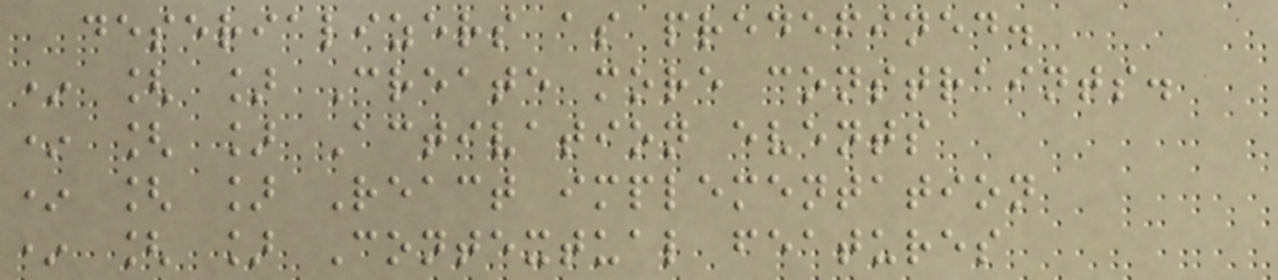deserializers as predefined.
* [ ] Create more constraints.
* [ ] Activation events
* [ ] React implementation
* [ ] Contextual features
